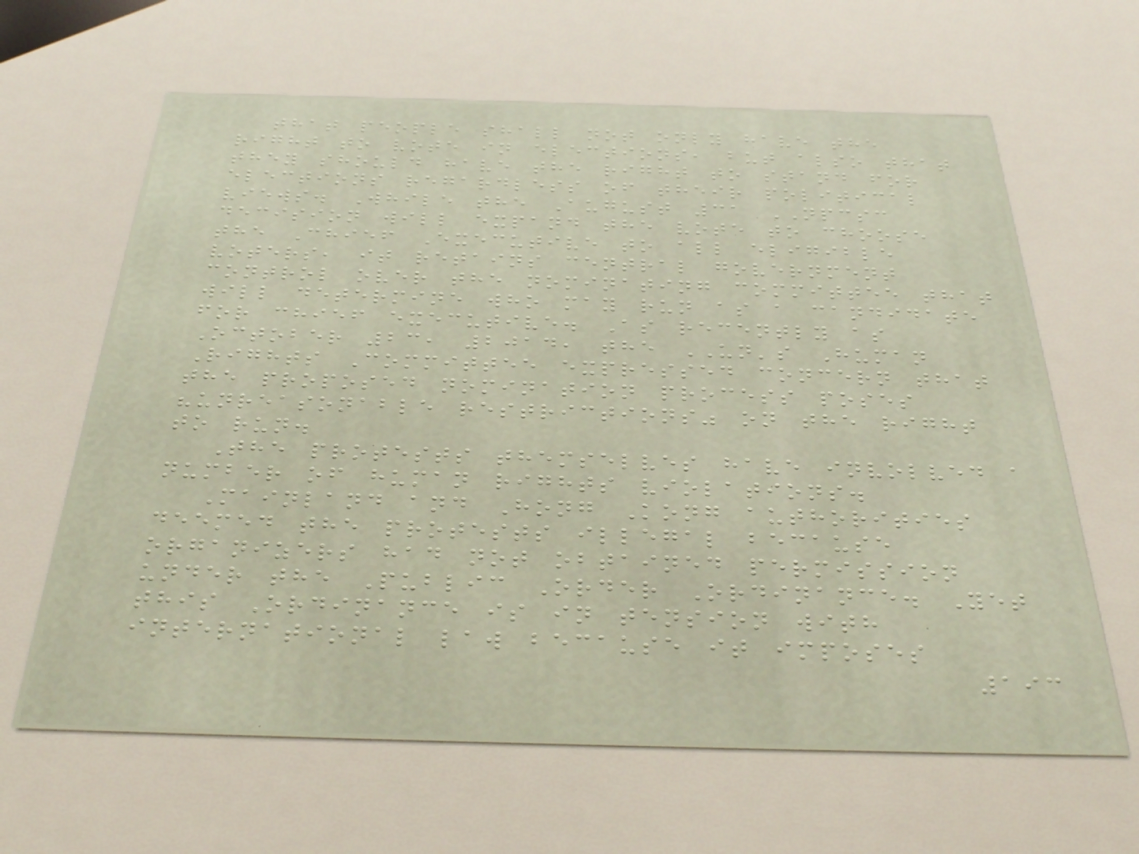that people shall not only have the
right to vote in elections, but also that
they should have the right to stand for
elections regardless of their political
views. While the August 31 NPCSC
decision will expand the vote to choose
the Chief Executive to all eligible
voters, it retains central government
control over the nominating committee that
will determine who may run as a candidate
for chief executive. As recently as
October 23, 2014, the UN's Human
Rights Committee expressed concern that
the proposed nomination process poses
"unreasonable restrictions" on the right
to run.
The protests themselves have involved a
number of human rights violations.
Mainland and Hong Kong authorities
deemed the protests illegal because
organizers had not obtained permission
under the Public Order Ordinance. Yet
this Ordinance is in tension with
international law because it imposes
193
